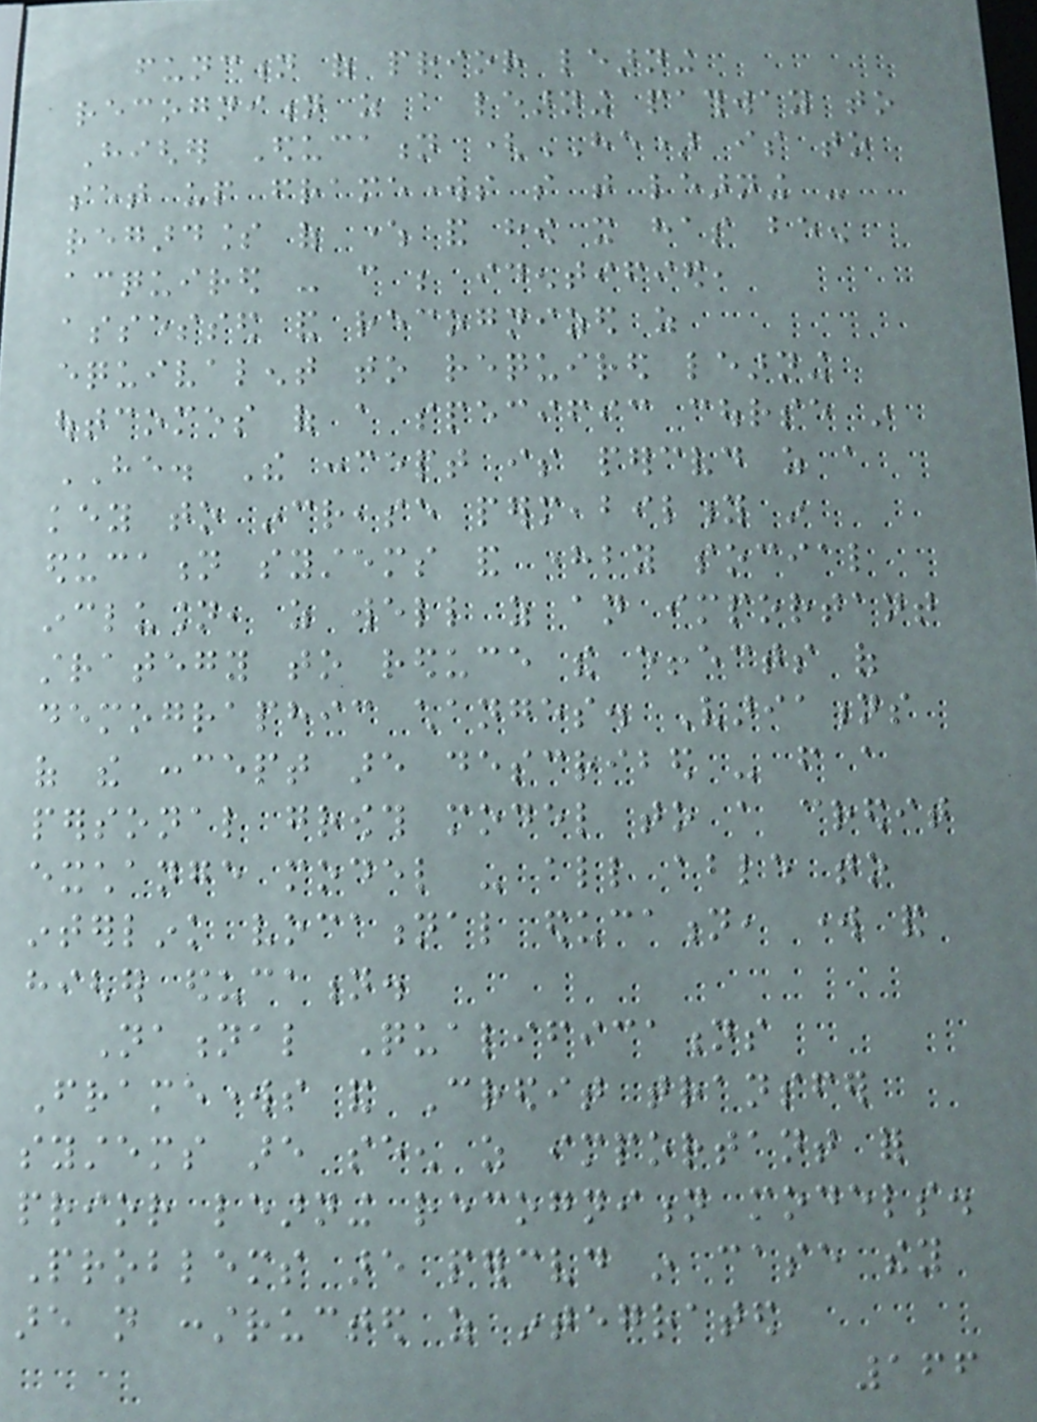function of prior learning
recognition as a learning pathway to
Higher Education (HE) is to
set up frameworks so that learning -
regardless of where and how it has been
acquired - can be identified,
assessed and recognized as
equivalent to required learning
outcomes of a specific course in
HE. The concept is perceived as a
key to increase permeability in
education systems and hereby social
inclusion, as well as an important
strategy to reduce the effects of
demographic changes. Variations
of the concept are described - from a
personal growth model to a credit
exchange model - all able to
interlink vocational education, work and
higher education.
National Qualifications
Frameworks and Credit transfer
systems are seen as important for
prior learning recognition models.
Problems are perceived in case they
are not constructed as integrated
166
